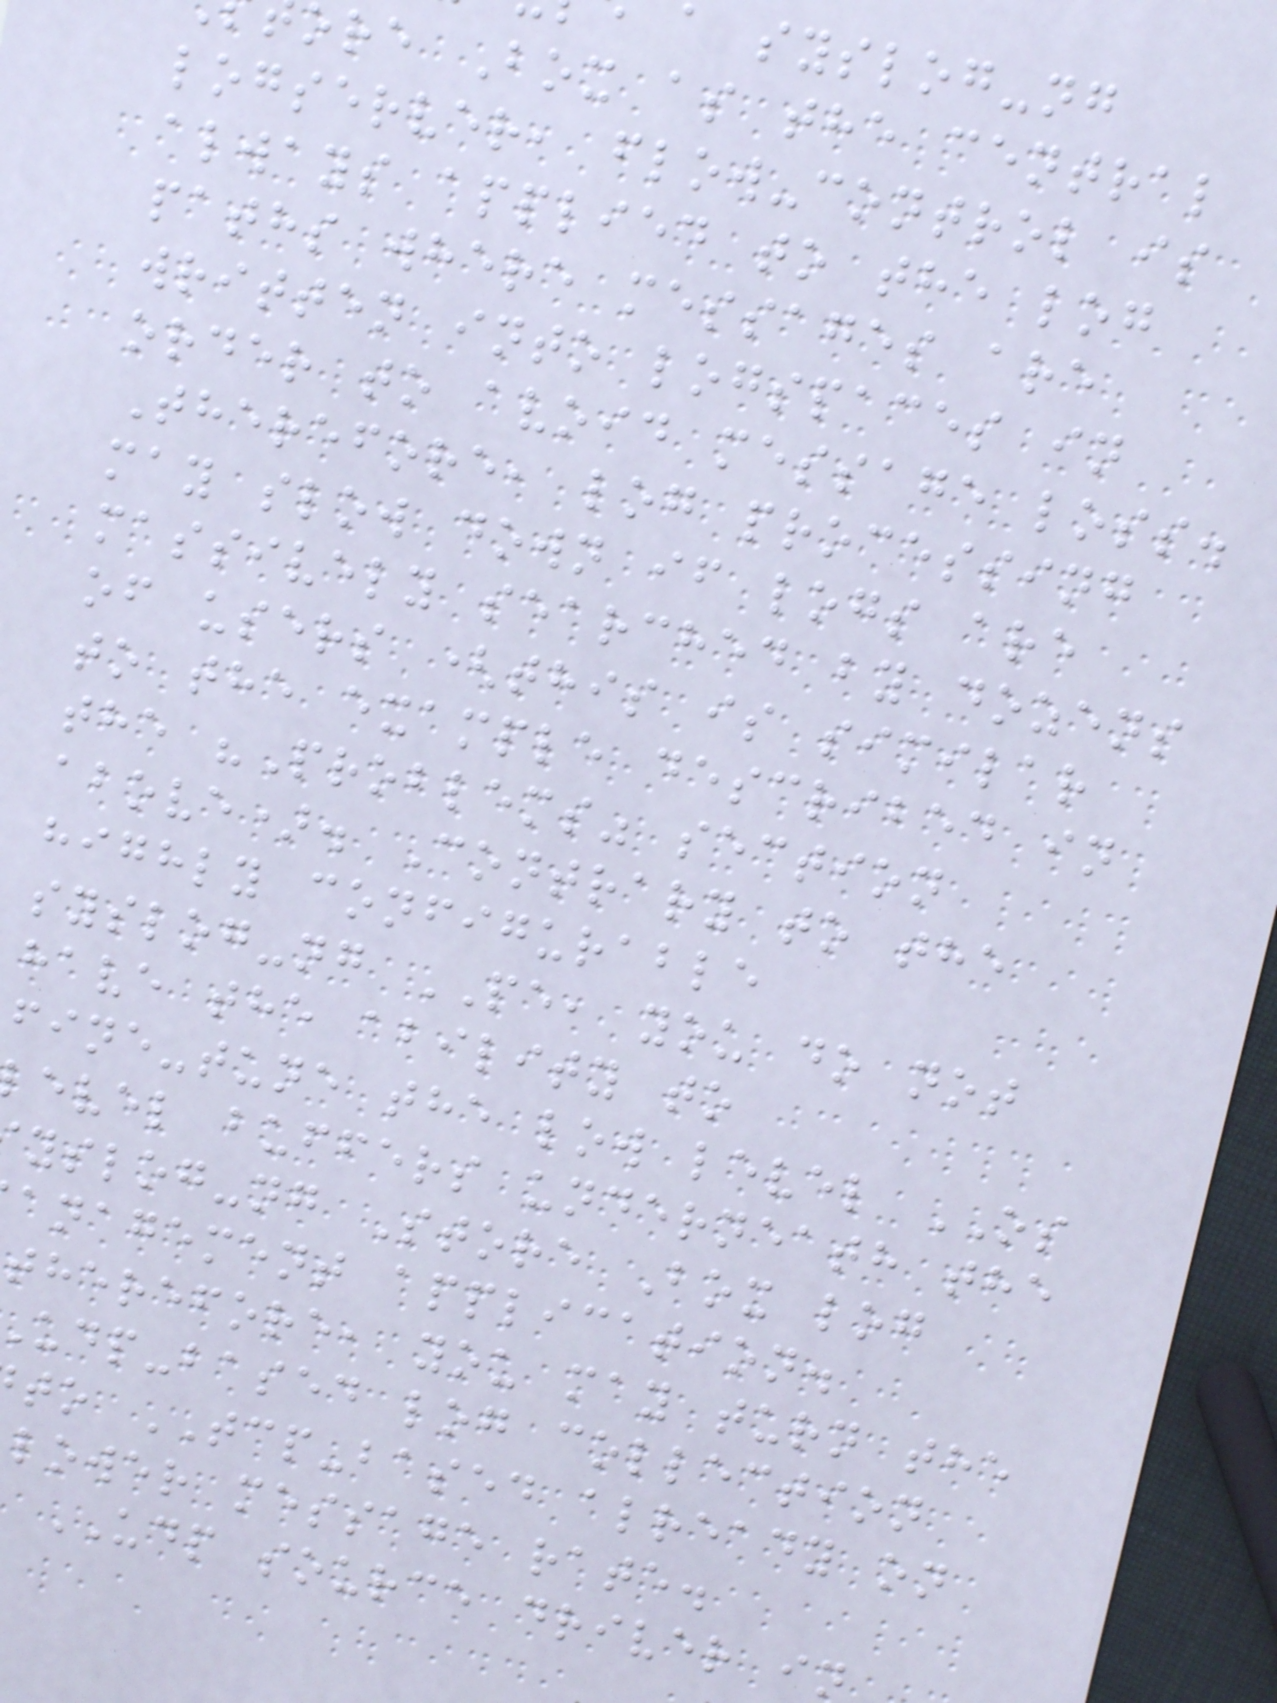a syslog-ng
ore Box as the central
logserver, flow-control is
always applied to the log
paths where messages are
written into logspaces in
order to avoid message loss.
Therefore, log processing
may slow down if logs are
massively searched by dozens
of users (this is similar
to the example described in
the "Problems" section
above). Contrary to the
highly configurable
syslog-ng PE, you do not
have the ability to
fine-tune the low level OS
evel buffers underneath the
yslog-ng Store Box log
anagement application.
therefore, you may turn the
udp-based log collection
to TCP-based already on
lower message rate.
UDP source driver in
